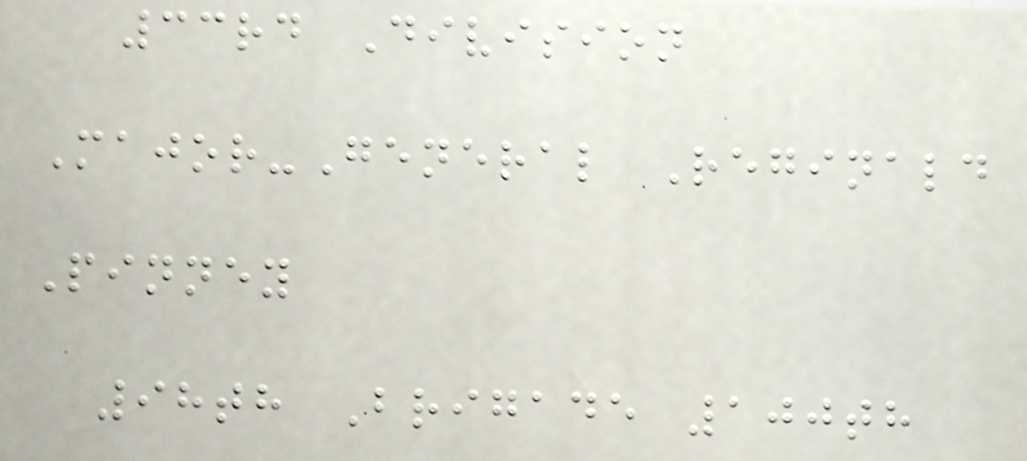33rd Division
Major-General Reginald
Pinney
98th Brigade 100th
